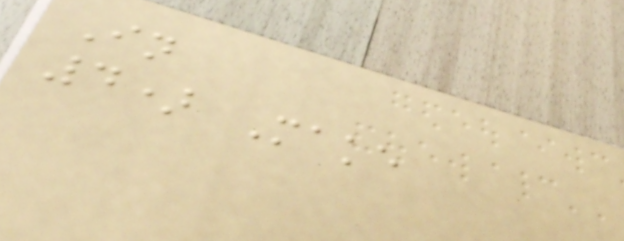In
4) Make
